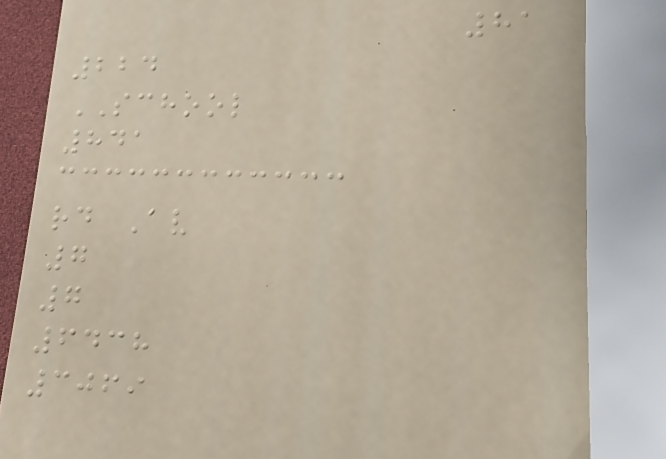81
224
SCHOOL
841
rd Av
7
7
6438
3069
